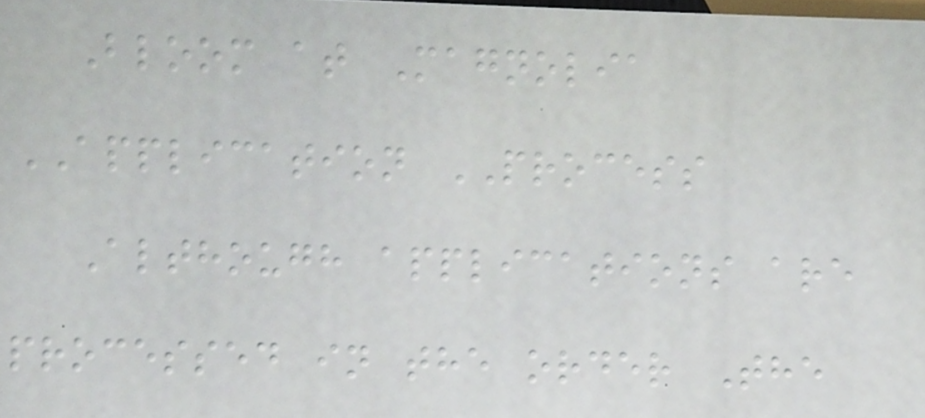Bloom at Magnolia
APPLICATION PROCESS
Although applications are
processed in the order The
